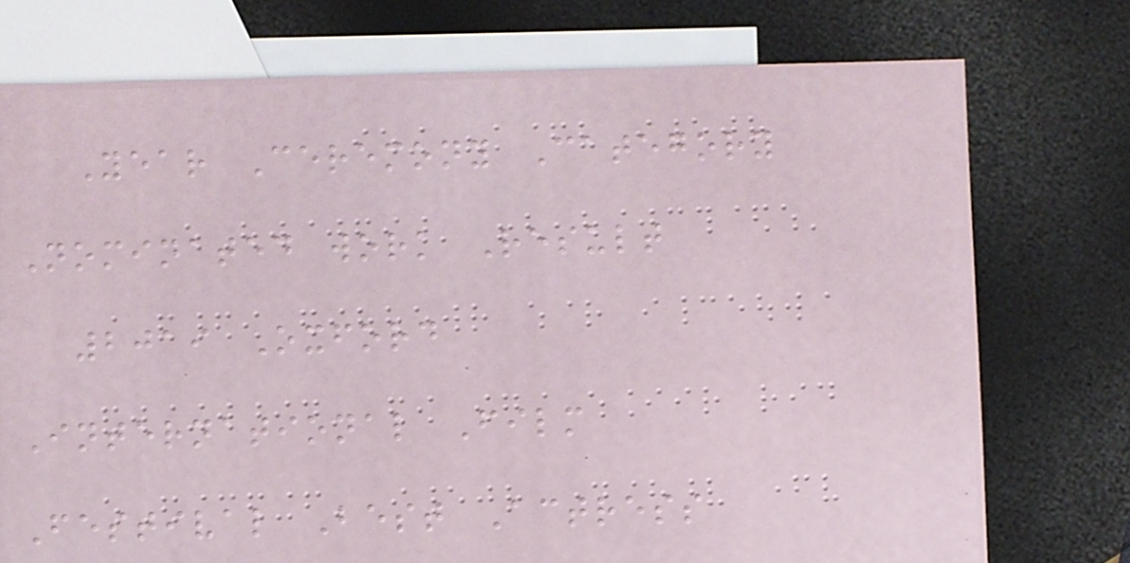Year Ceremony Category
Nominated work Result
2019 Oxford
International Film
Festival Best Actress
